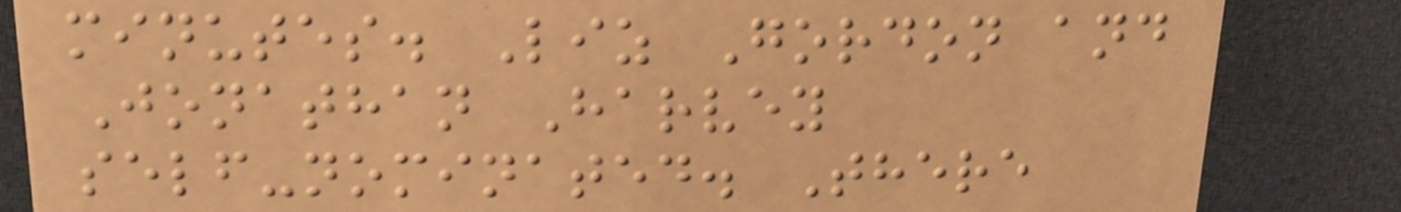minutes. Liz Gordon and
Jonathan Harvey
self-nominated. There
